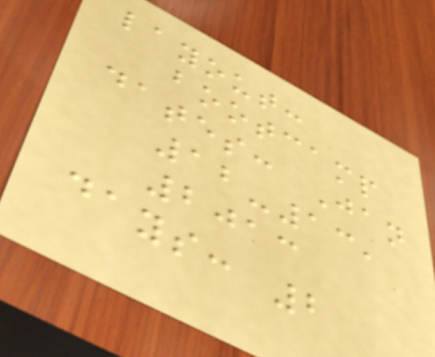layout:
bootcamp
dates: Jan
12-13,
2013
days: 2
